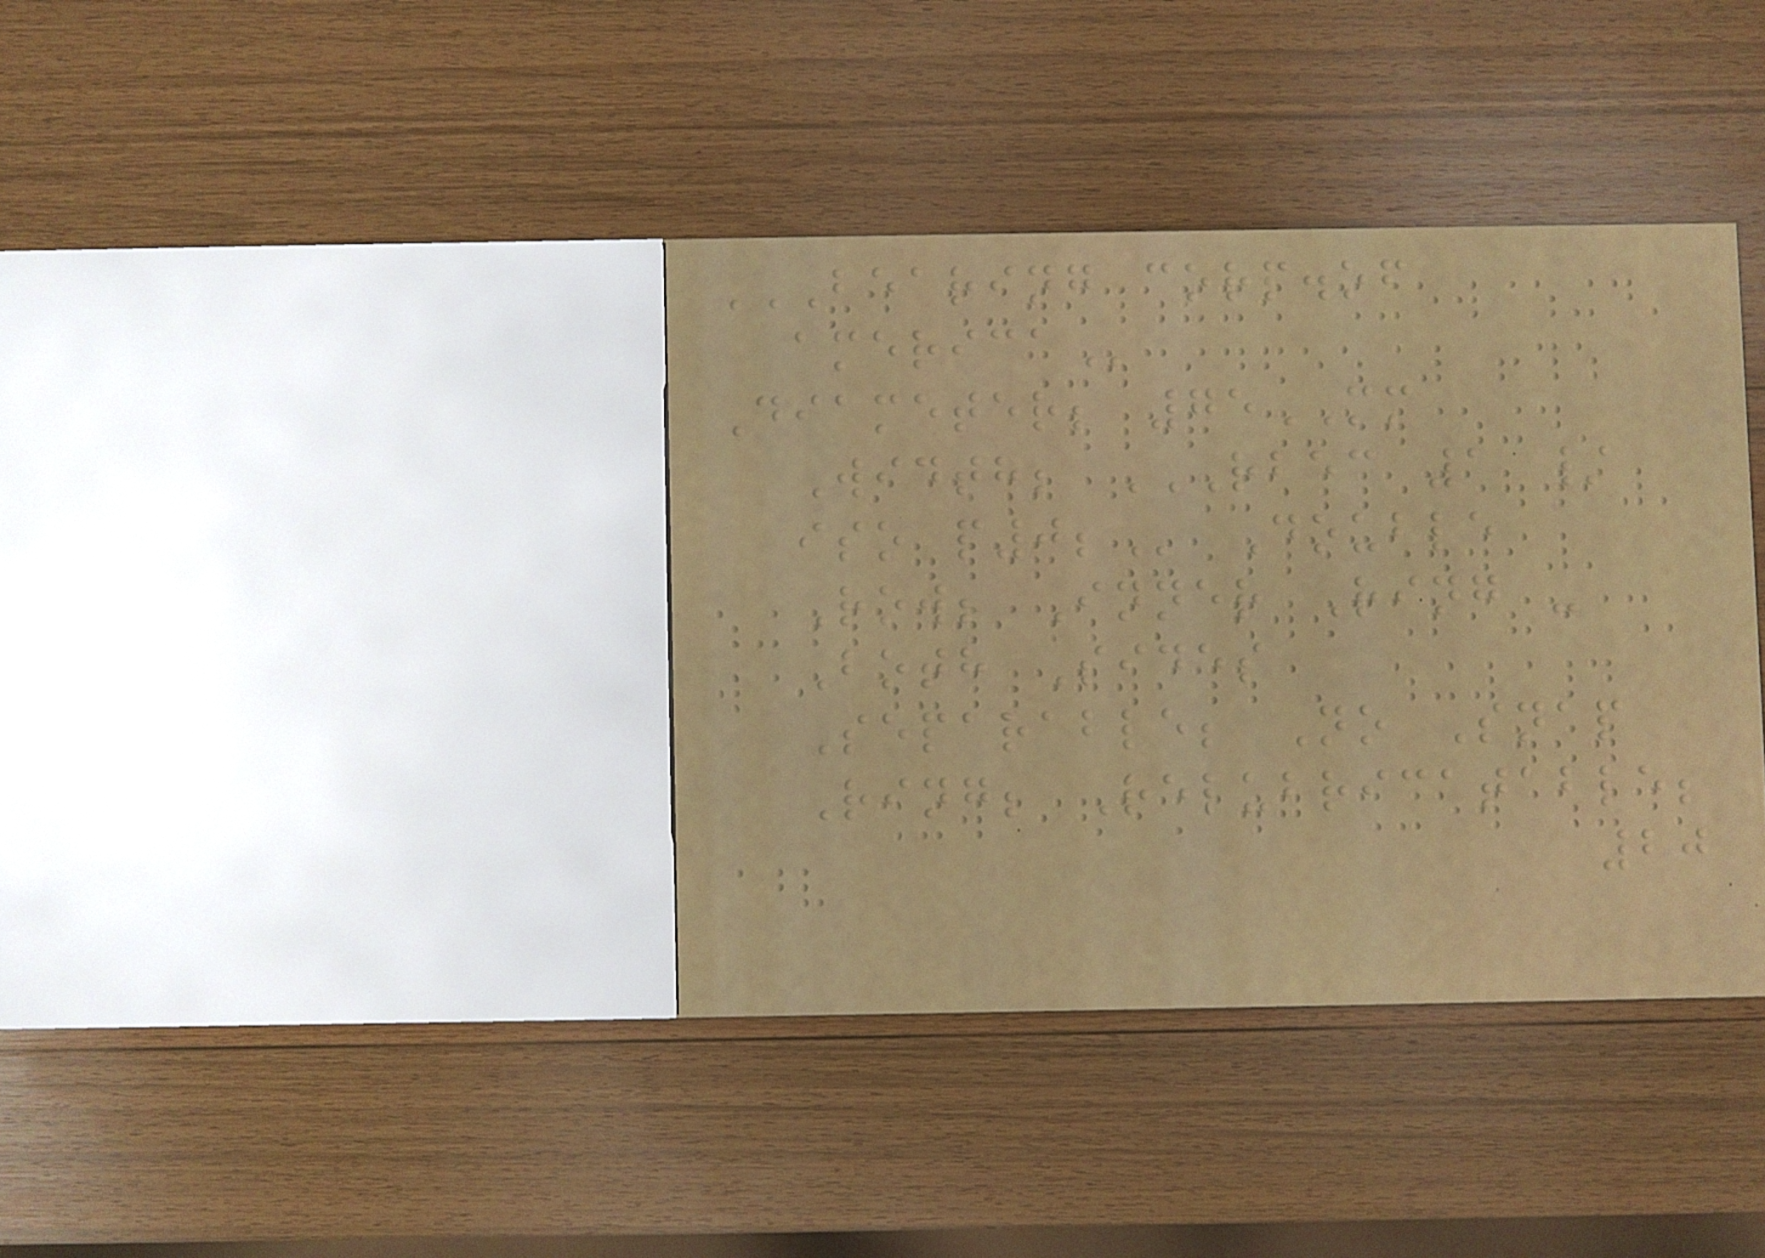BEARING CORP.OF
AMERICA
Diameter; 75MM
Width; RBEC 1 /
ISO P0; Double
Row; Inner Ring -
Both Sides
Separable; No Snap
Ring; Relubricatable;
20
